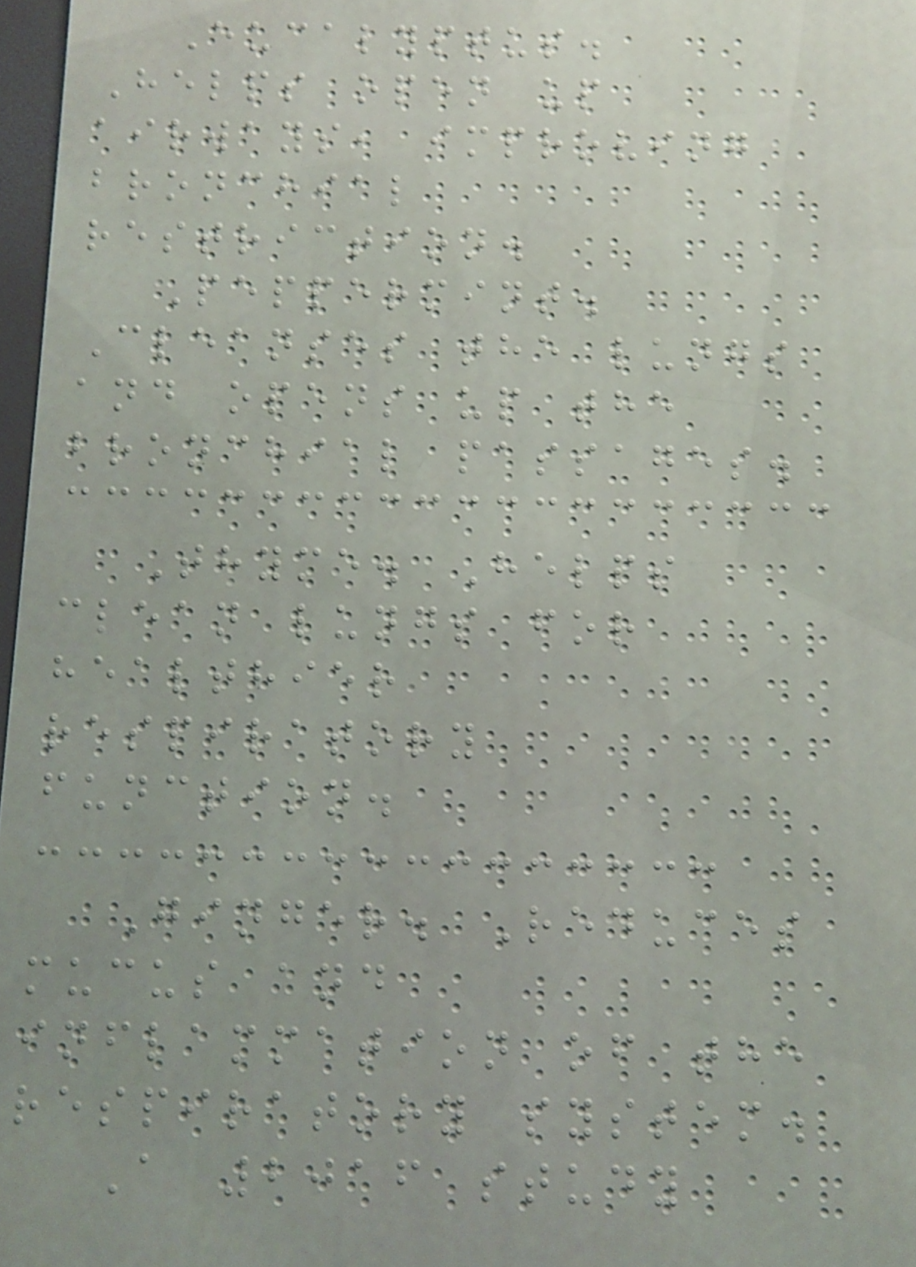Eucalyptus.
Helps open up
airways, improving
bronchial
restriction.
Peppermint.
Cleanses the lungs
and opens up the
bronchial passages.
Thyme. Helps
clean lungs for
healthier
respiratory
function.
Ginger. Reduces
mucus and
inflammation of the
respiratory system.
A 2016 study
